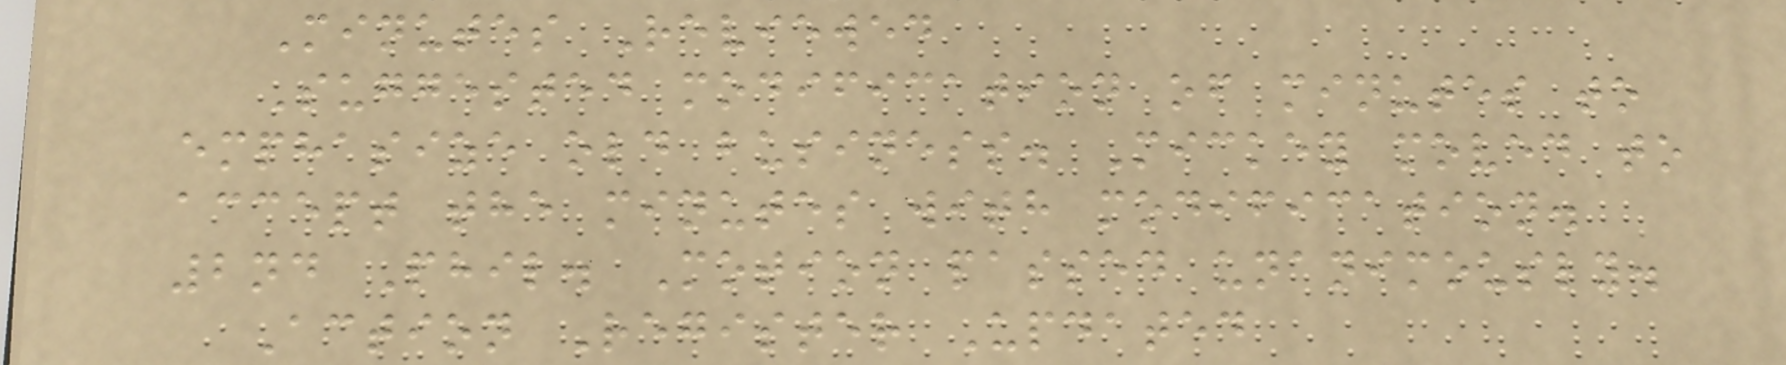Minutes Reviewed
Suggested modification of minutes to
emphasize old business. Mickey moved to
accept the minutes with modification.
2nd Phil. Motion passed unanimously.
Action Register Updated
